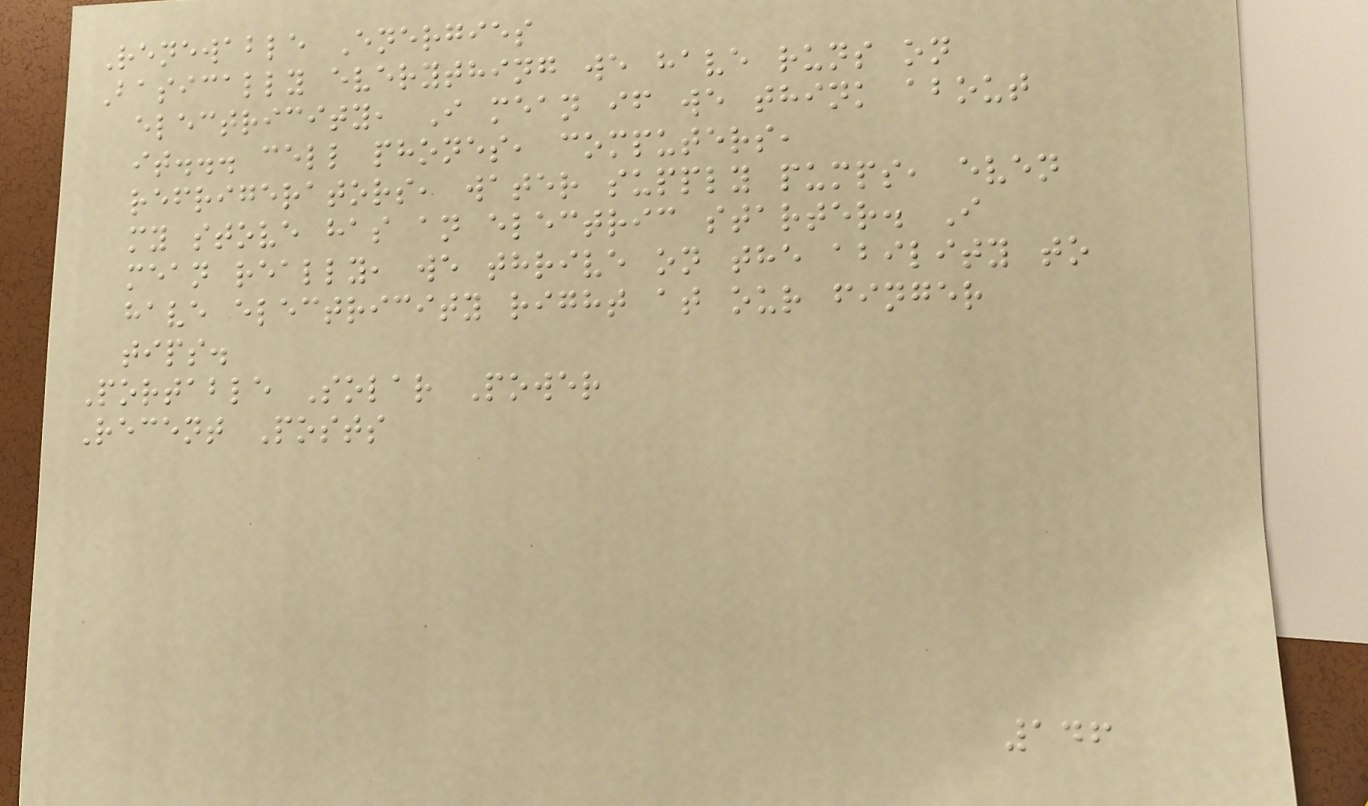Renewable Energies
Basically everything we have runs on
electricity, I mean if we think about
it... cell phones, computers,
refrigerators, water supply pumps, even
my stove has an electric starter. I
mean really, we thrive on the ability to
have electricity right at our finger
tips.
Portable Solar Power
Recent Posts
146
